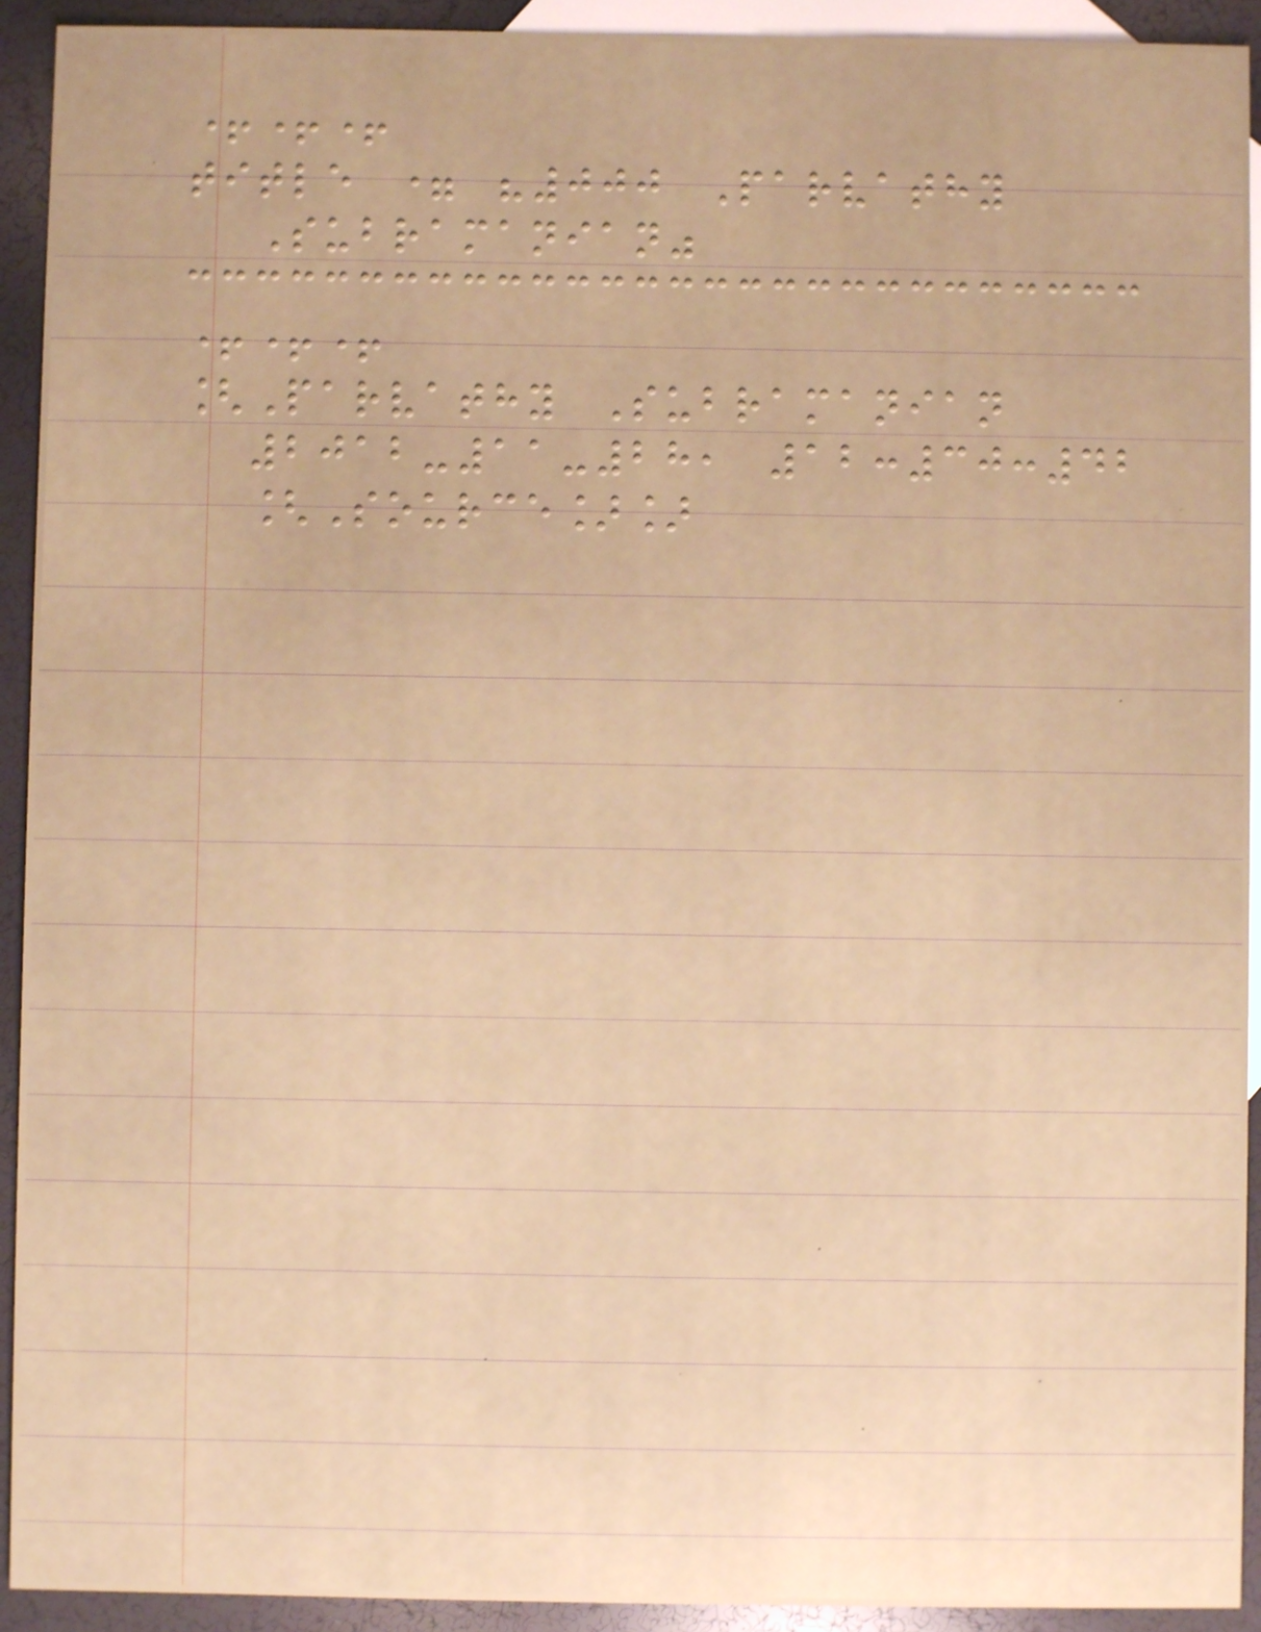+++
title = "000 Parvathy
Subramanian"
+++
[Parvathy Subramanian
2012-11-28, 12:30:42
[Source]]
